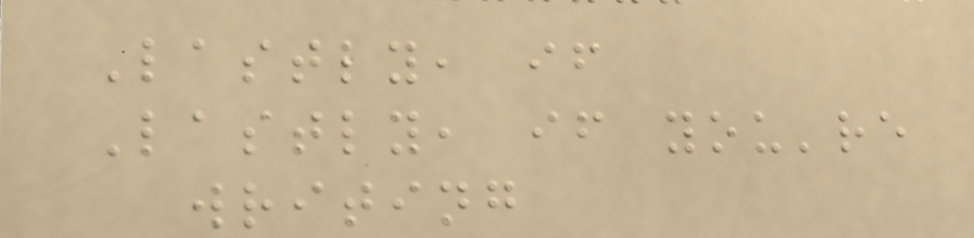Lastly, if
Lastly, if you're
writing
